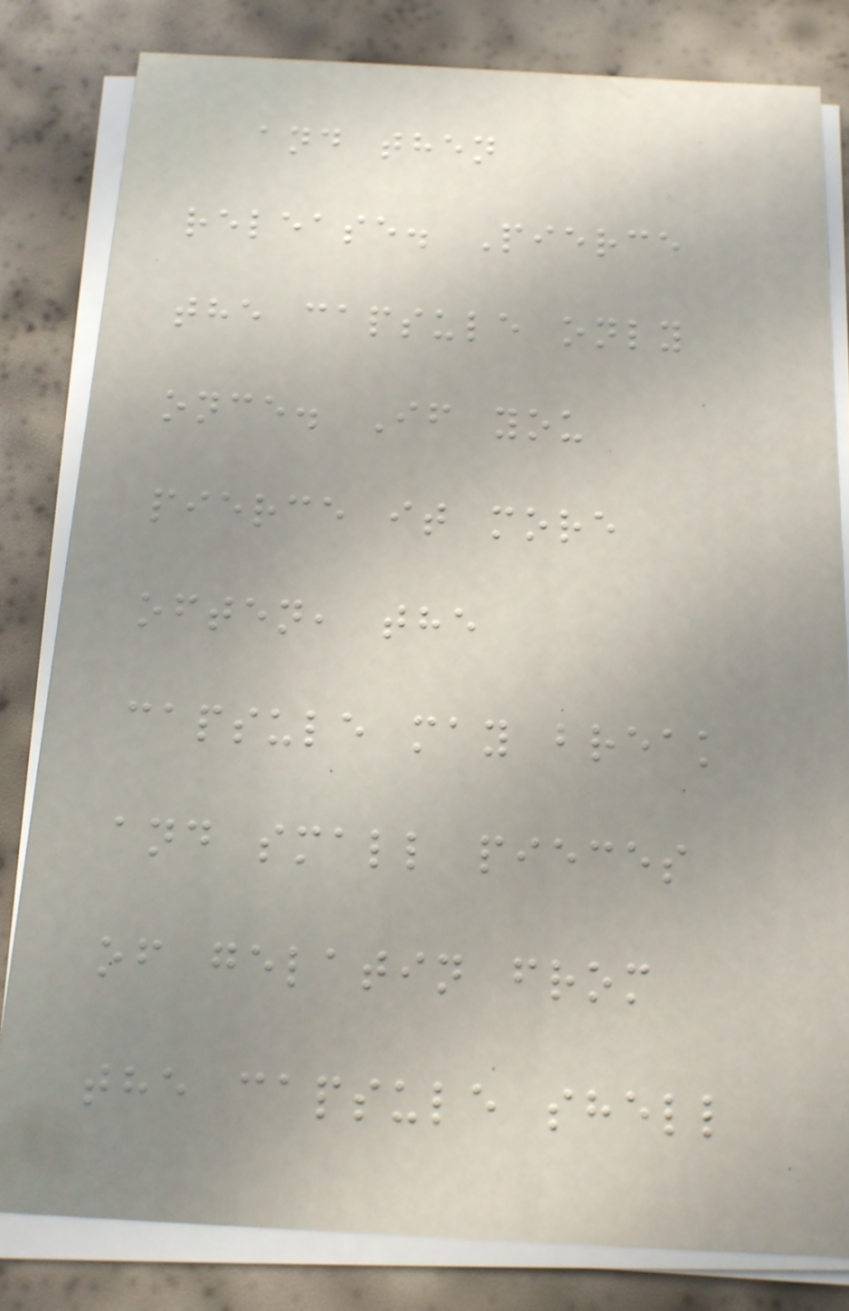and then
release. Pierce
the capsule only
once. If you
pierce it more
often, the
capsule may break
and small pieces
of gelatin from
the capsule shell
